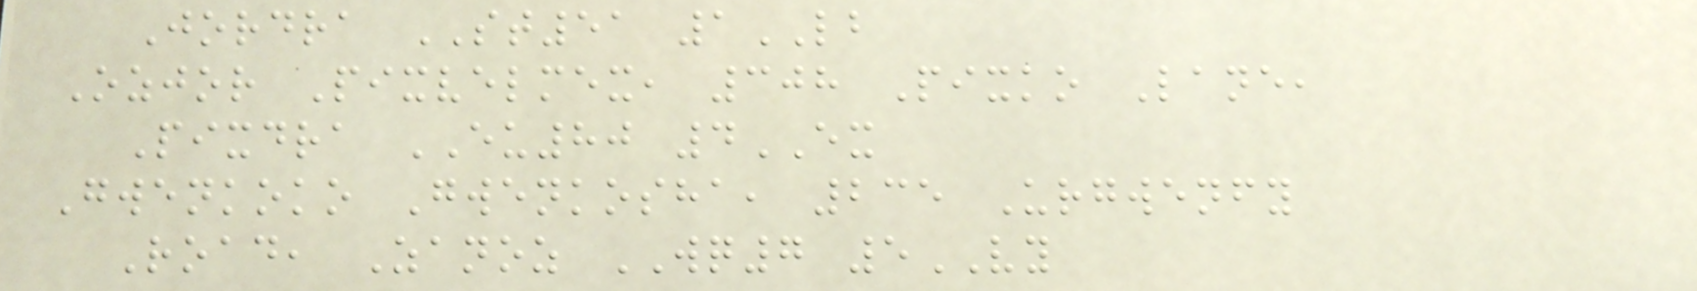Jordra ST51 1LB
Ozjor Pixvelmex, 308 Pixko Lane,
Pixdra EU80 4EX
Gwenkoko Gwenkosha, 235 Urgwenfy
Road, Zanoz WQ7 5VY
